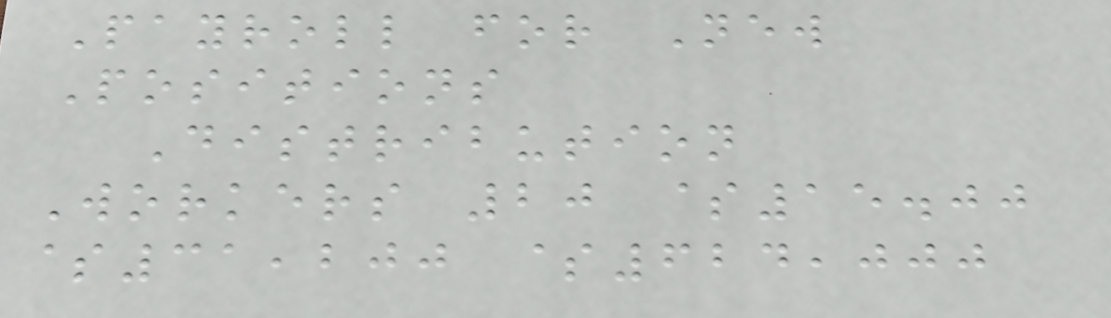Payroll for New
Positions
Distribution
Workers 20 $15.00
$31,200 $624,000
